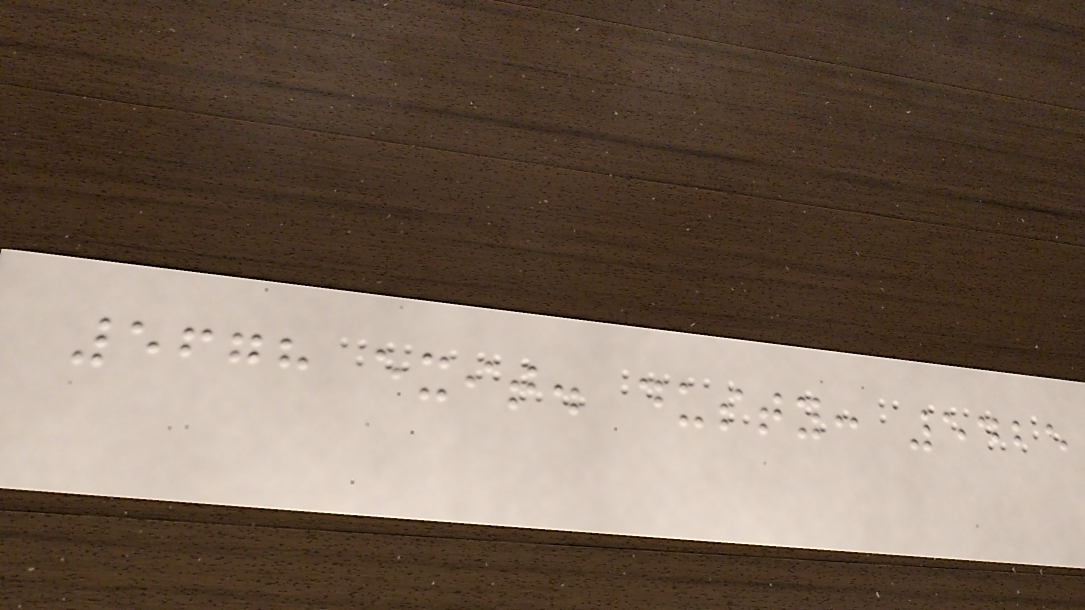5678 exit. dusty: 5425
